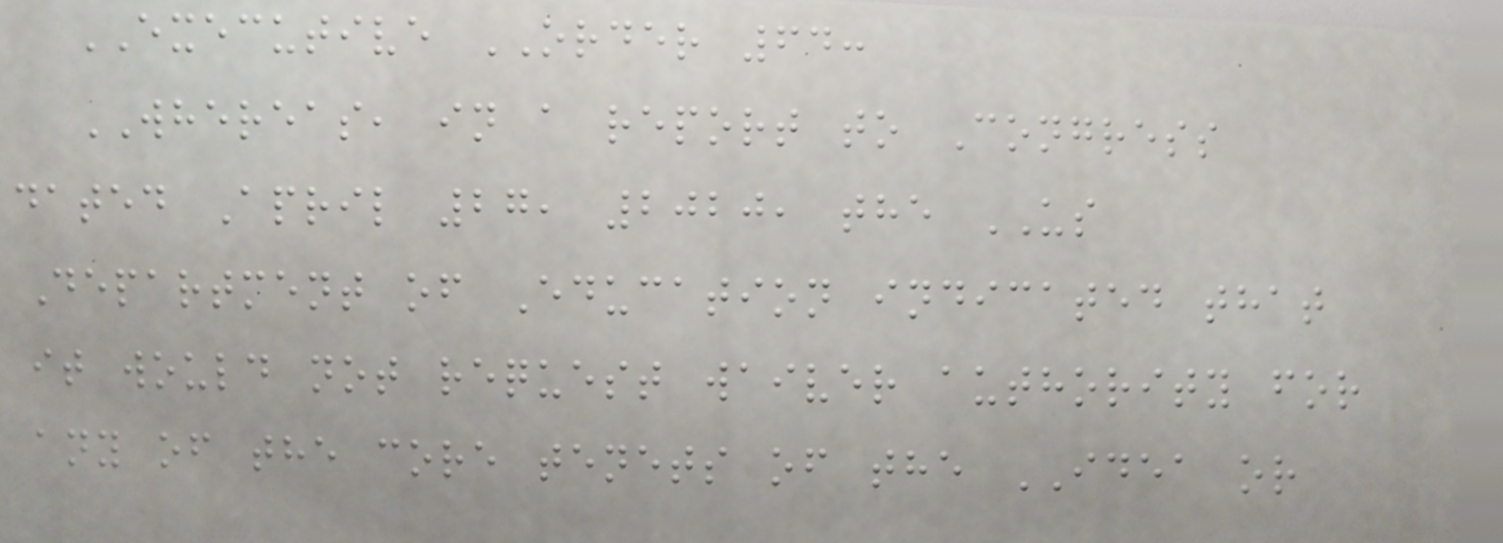EXECUTIVE ORDER 64:
WHEREAS, in a report to Congress
dated April 27, 2020, the US
Department of Education indicated that
it would not request waiver authority for
any of the core tenets of the IDEA or
